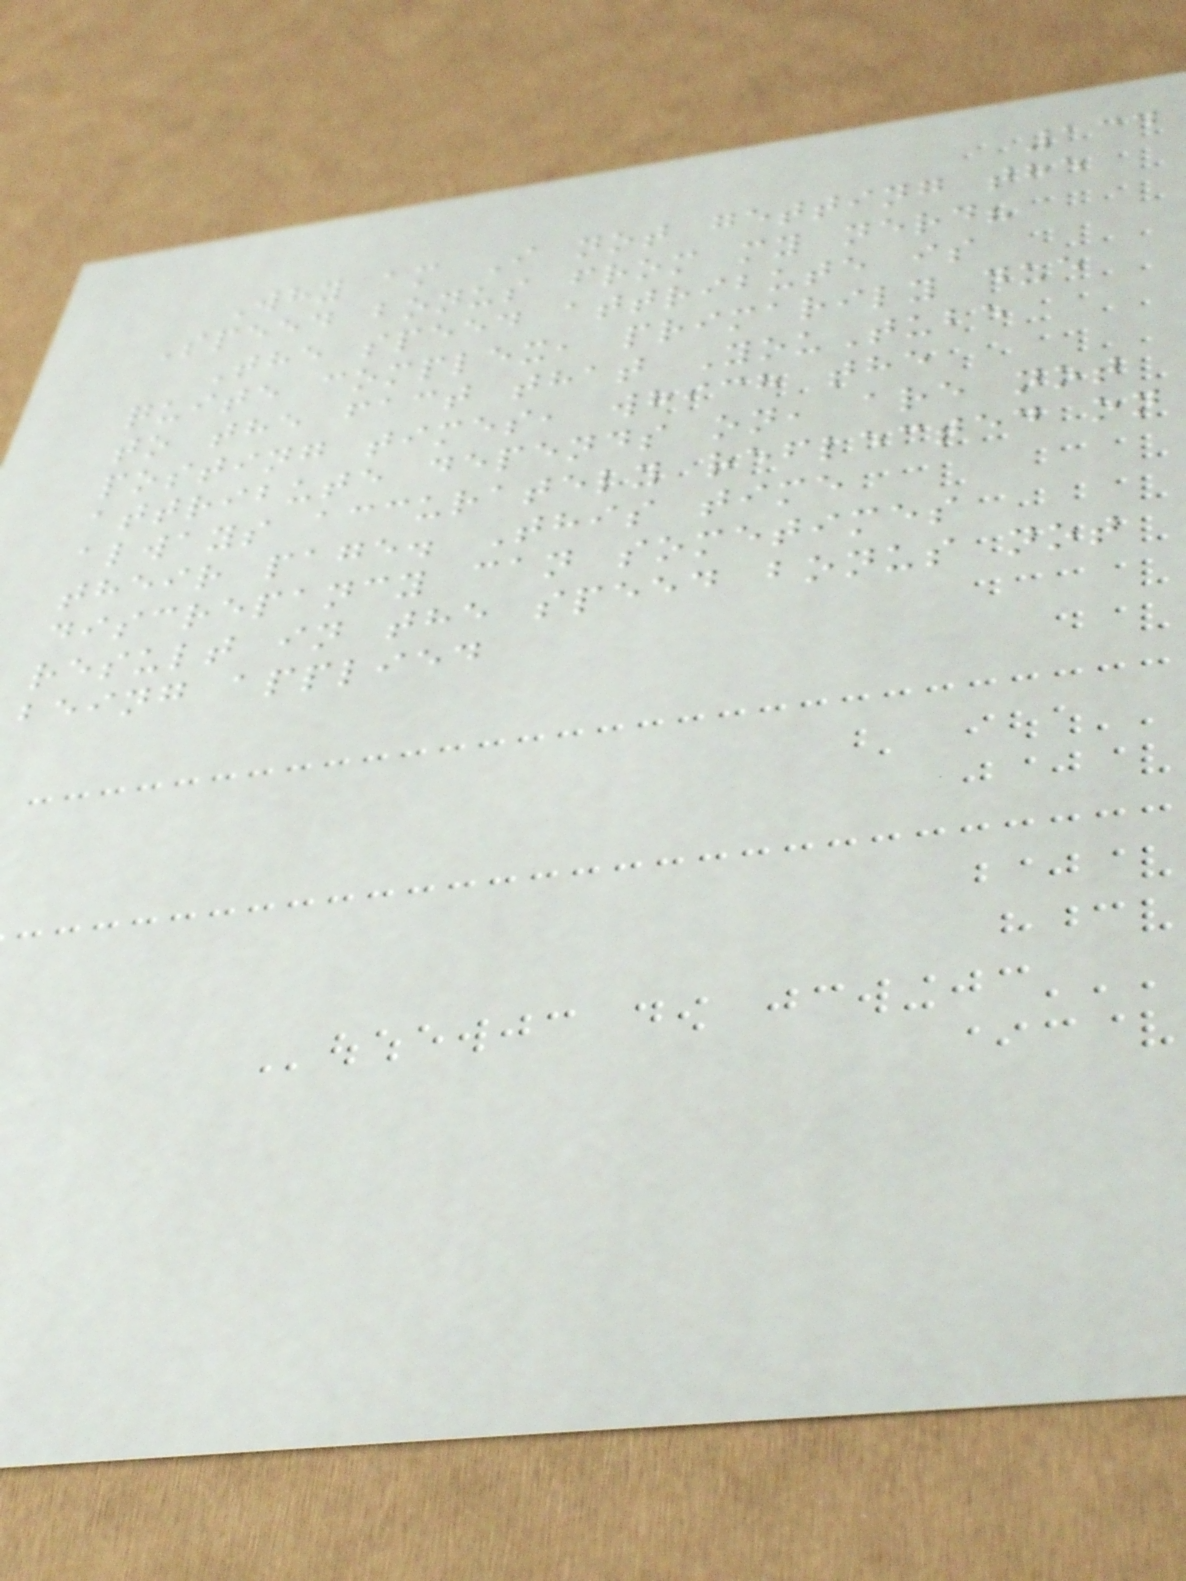134
Why am I not getting the
Speed bonus from my nerd?
The speed attribute is
quite complex, primarily due
to the fact that YouTube
posting times, which the
attribute depends on, are not
always accurately reflected on
their page. This time
discrepancy can sometimes
result in the speed bonus not
being applied
